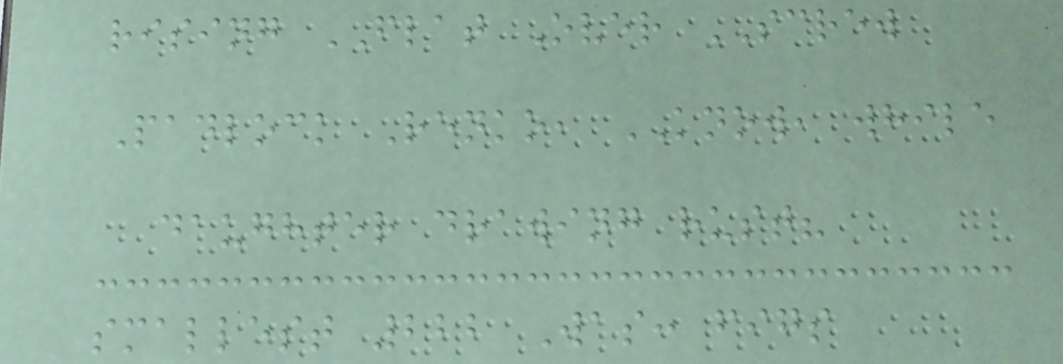rising FLAT Over SCREW
Padlock Renko, KNOW, while
daughter drawing rust?
smallest 222 Was: figs
